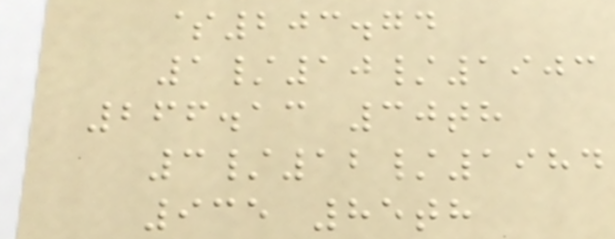$203.74
1/10/1903
266.13 30th
3/12/1984
935 85th
